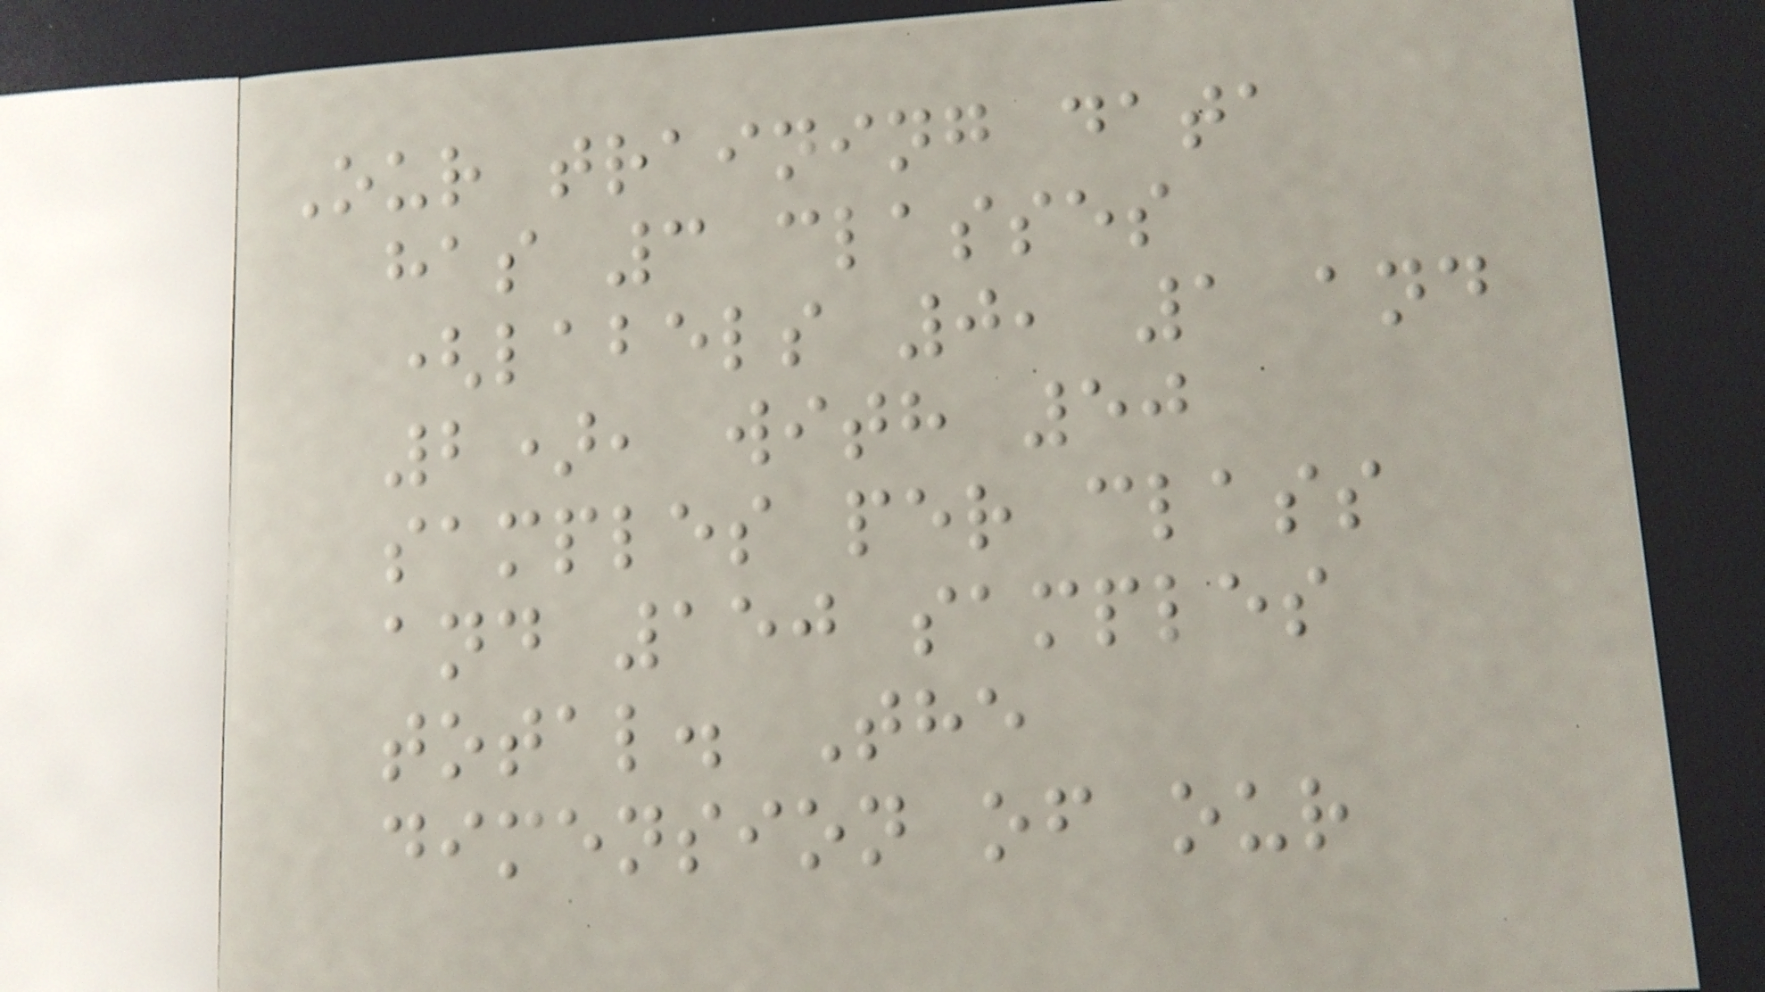Our training data
has 3 classes
(labels 0, 1 and
2), with 50
samples per class
and 150 samples
total. The
dimension of our
